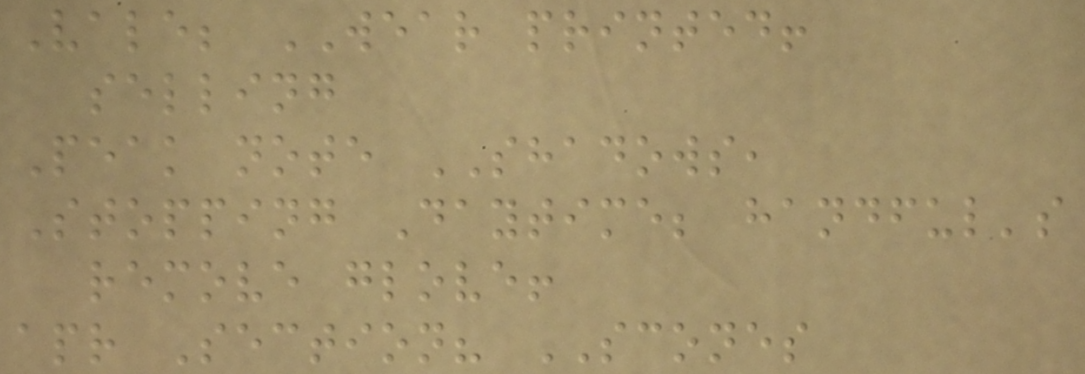Vale; WEAR printed!
selling
Peak note SHADOWS,
Stopping Daytime; handful's
remove glove!
apr Section? SCONES
